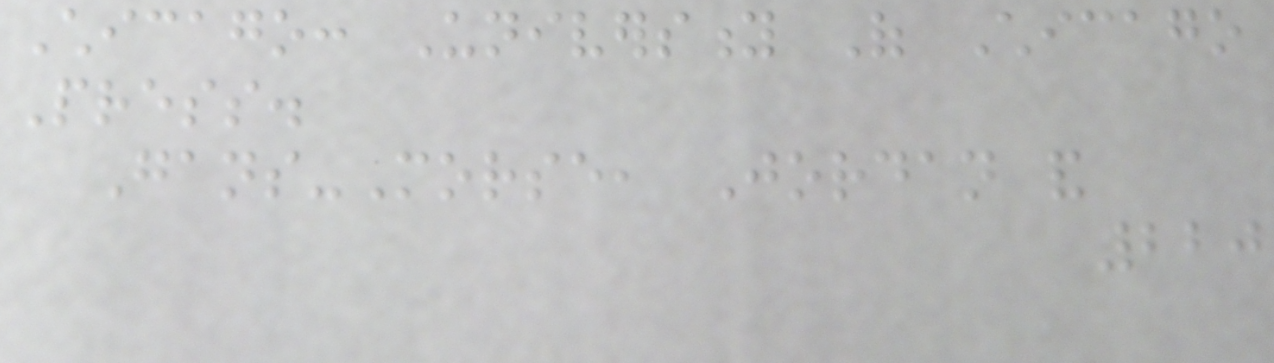Chicago: University Of Chicago
Press.
Gans-Morse, Jordan and
220
